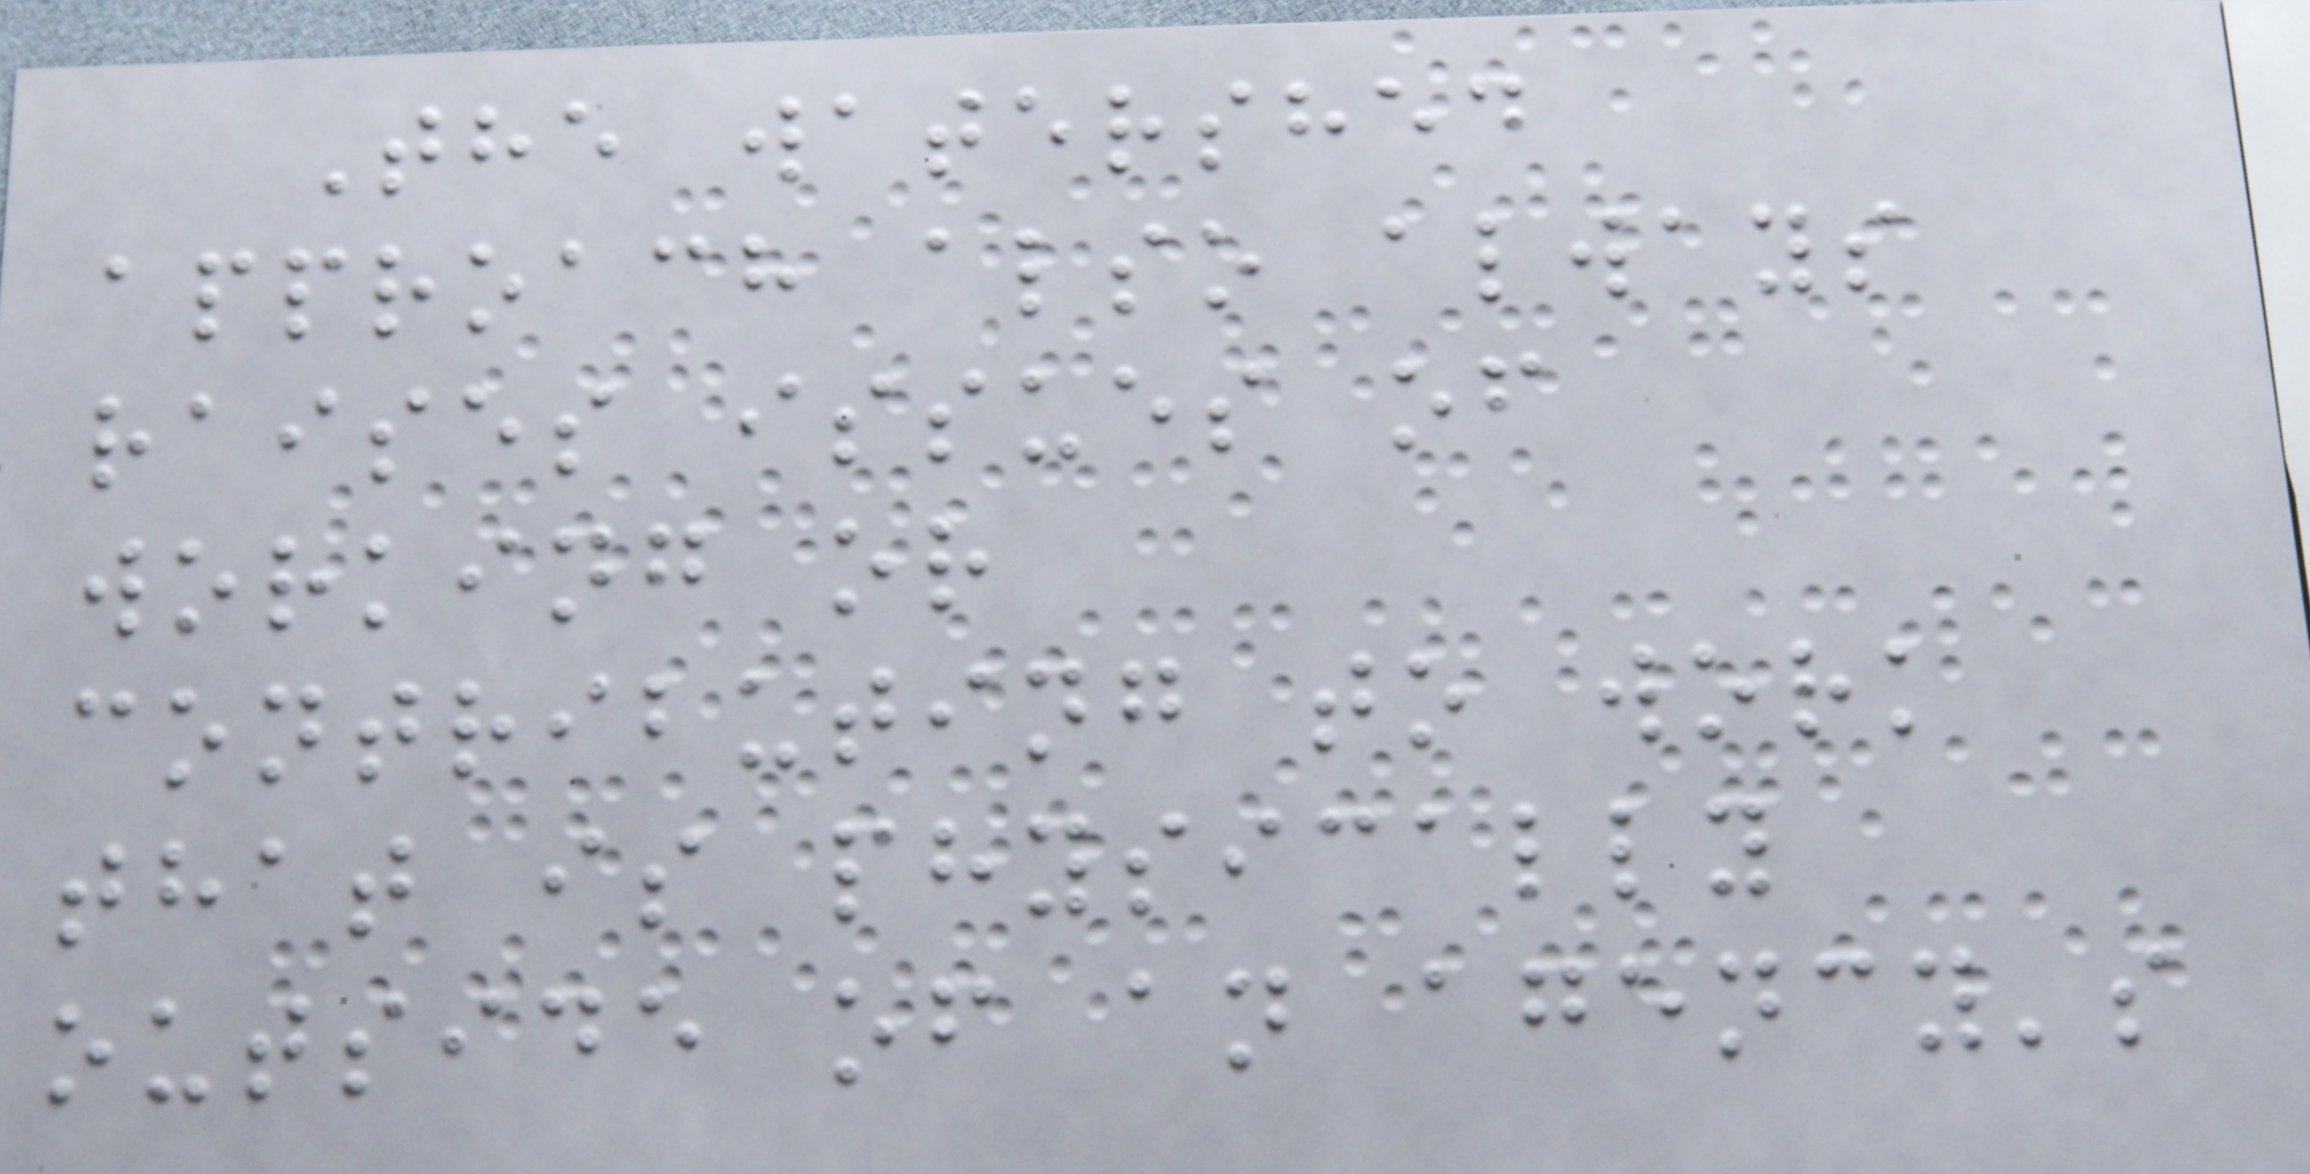The watershed
approach also always
raises issues of
working or
contributing to work
that is physically
outside of an agency's
